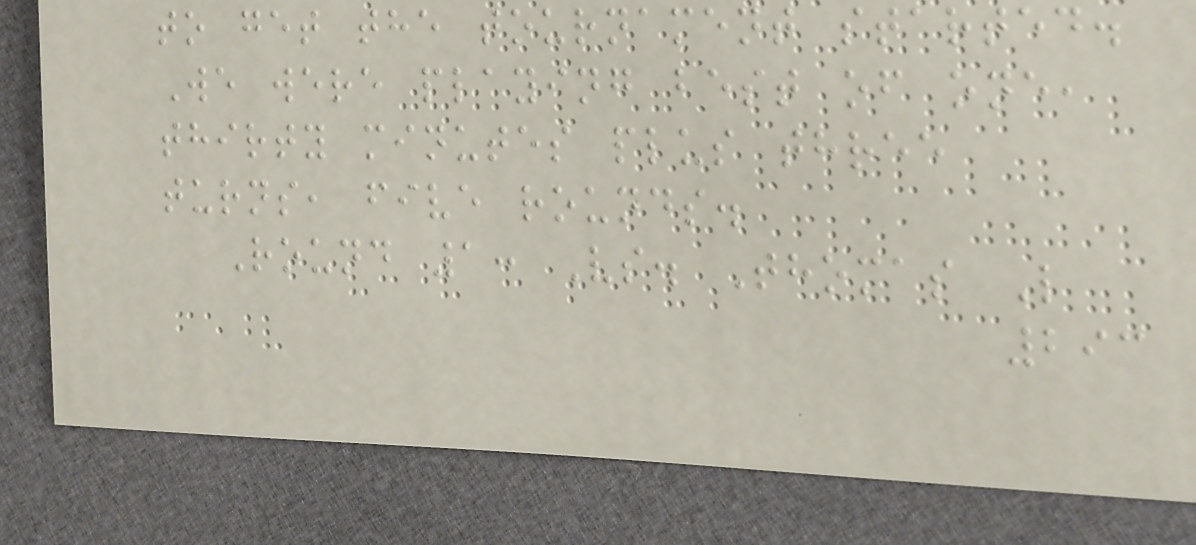to get the tournament started.
We were playing best of one,
thirty minutes plus three
turns, five rounds.
Round 1: Vs. Thomas L
293
